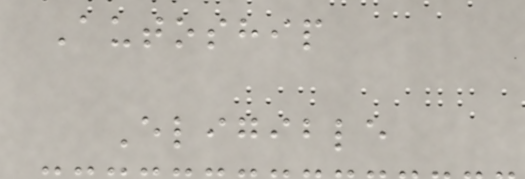Autoship
Eligible
